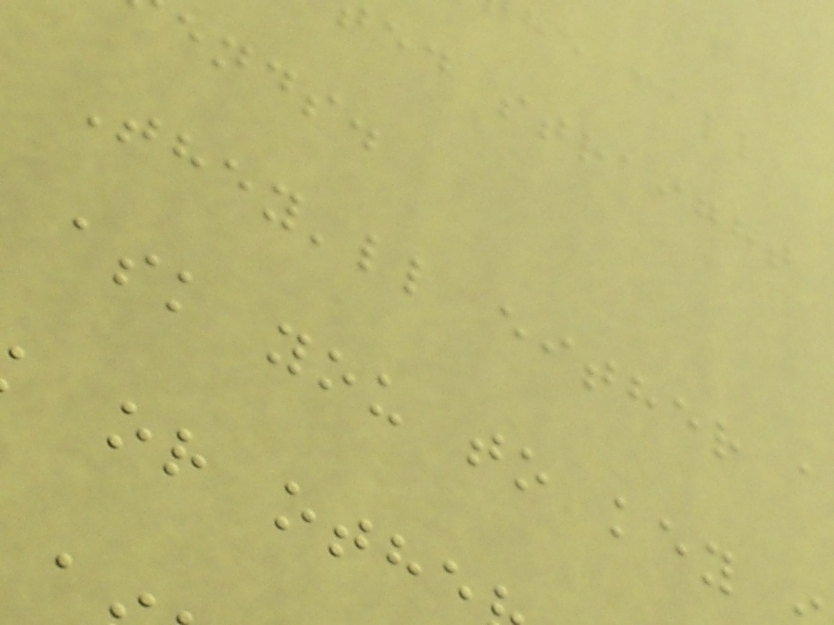ed straight
ends.
They'll either a
ask you to key
